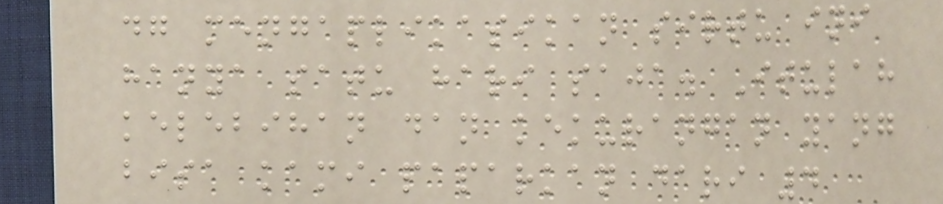dg mengaplikasikan sirtu ini
hanya satu hari saja. Itulah
kelebihan dan kekurangan yang
bisa kami paparkan dari 4
